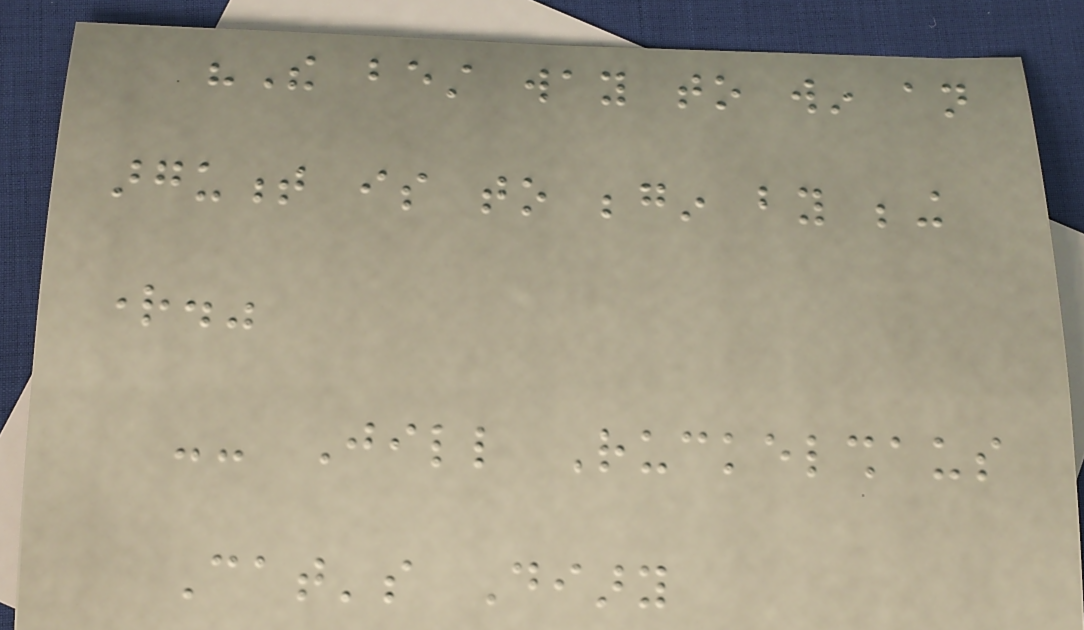"The best way to win an
argument is to begin by being
right."
-- Jill Ruckelshaus
Cat's Diary
